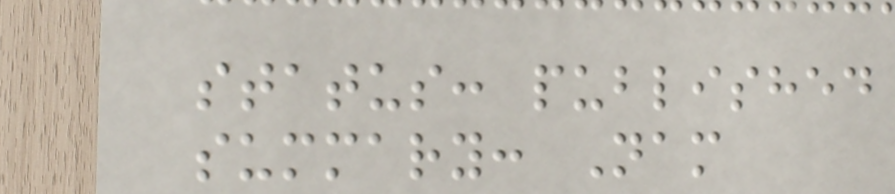status: published
summary: Nam
